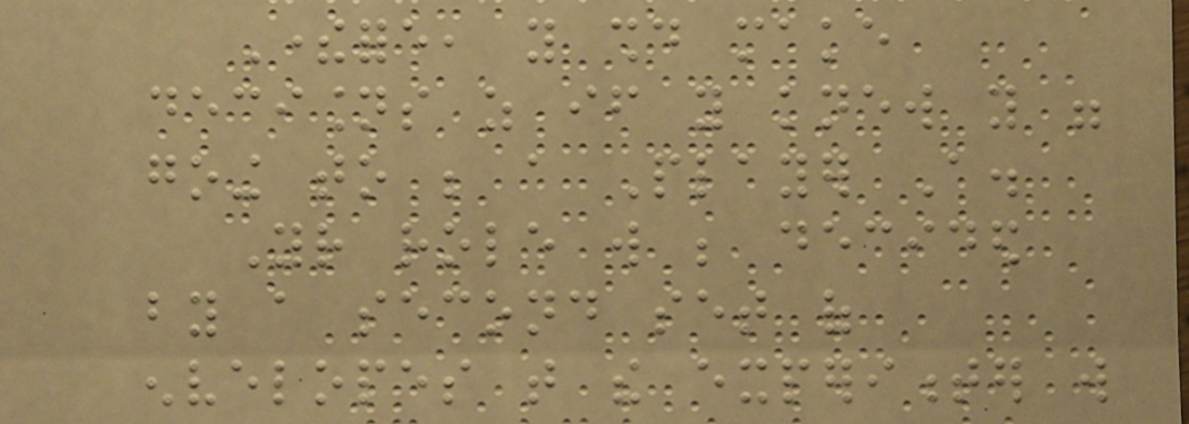Therefore, you should make
decisions as if you knew you were
going to be a Player A.
Your role will be decided
by a second set of
envelopes that the experimenter will
